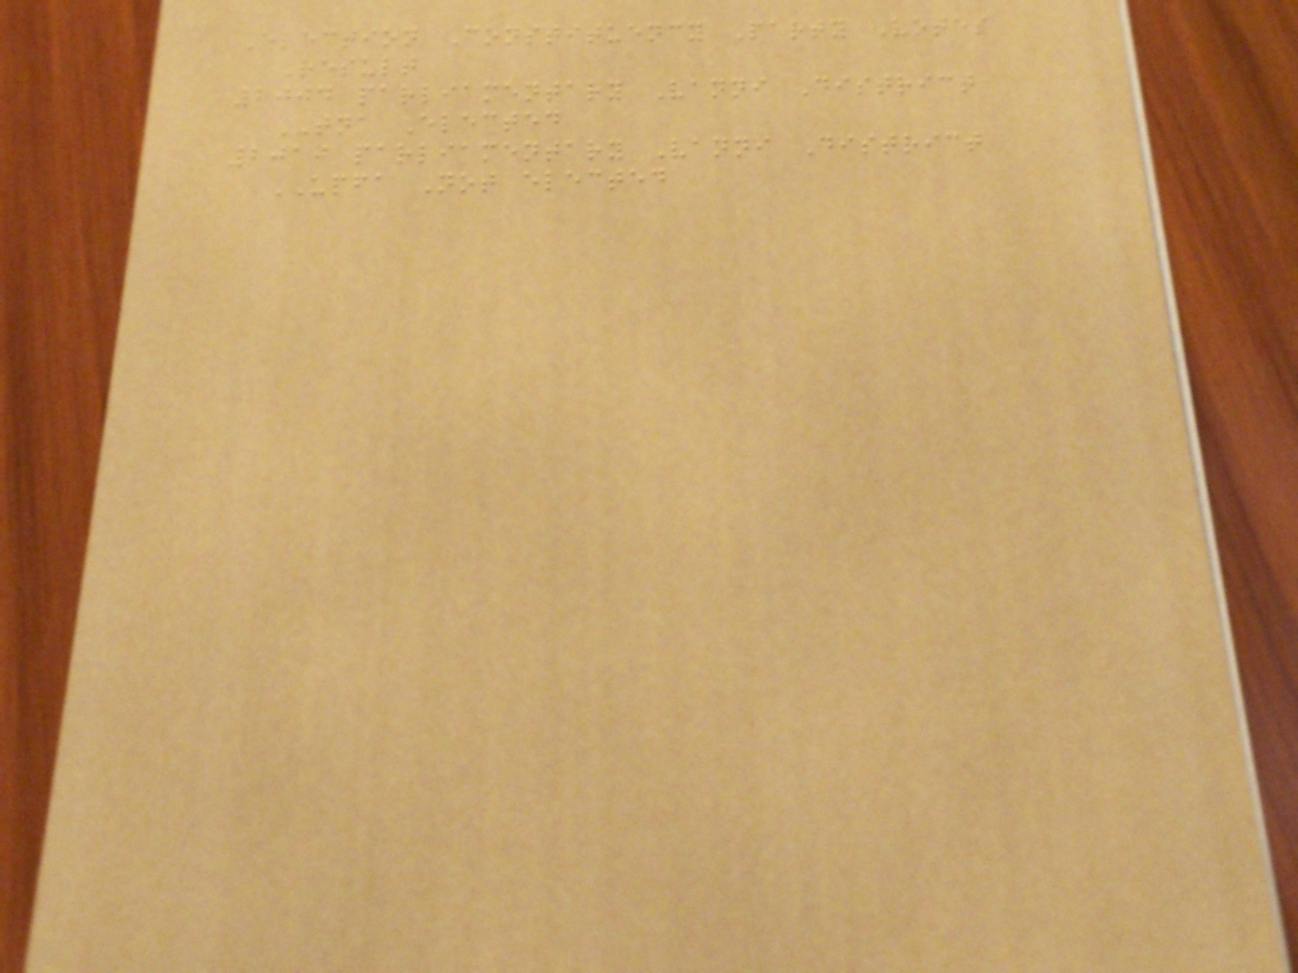Election Constituency Party Votes
Result
2004 parliamentary Vanni District
TNA Elected
2010 parliamentary Vanni District
UPFA Not elected
